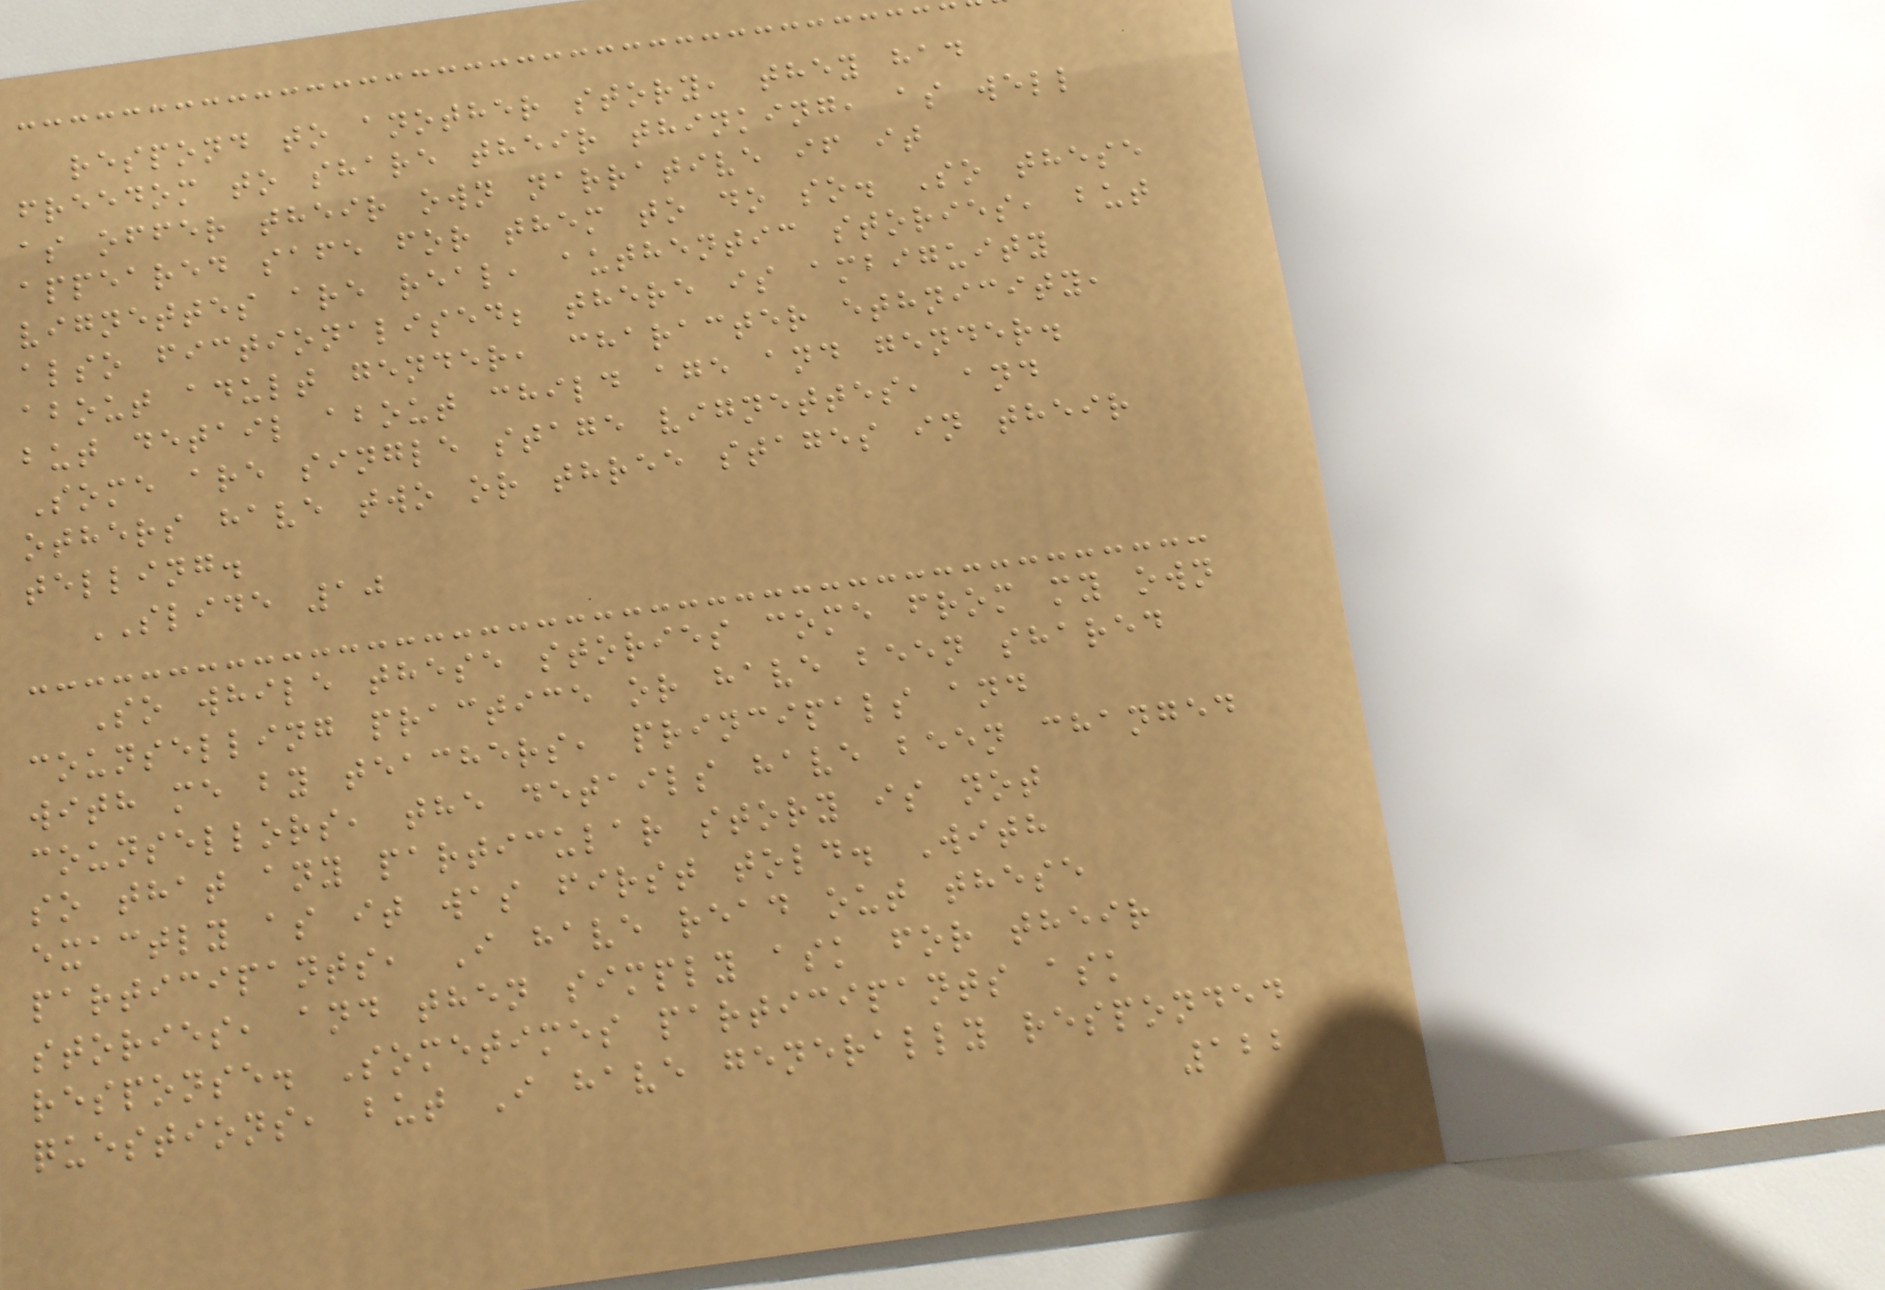respond to another story, they had
freedom to share their thinking, as well
as offer their own narrative if it
appeared safe for them to do so. So these
vignettes are real, authentic stories, but
also fictionalised; there is ambiguity
about adult gender, character ethnicity,
but detail about child age and gender.
Some are single stage vignettes, and
others have two or three stages in their
telling.
SLIDE 10
So while these stories come from my own
counselling practice or have been shared
with me by teachers, principals and
counsellors, the details have been changed
so that any particular story is not
exactly as it was first told. With
participants, I have read out these
stories, and then simply ask for their
response. Sometimes participants ask
questions, but I have generally responded
122
